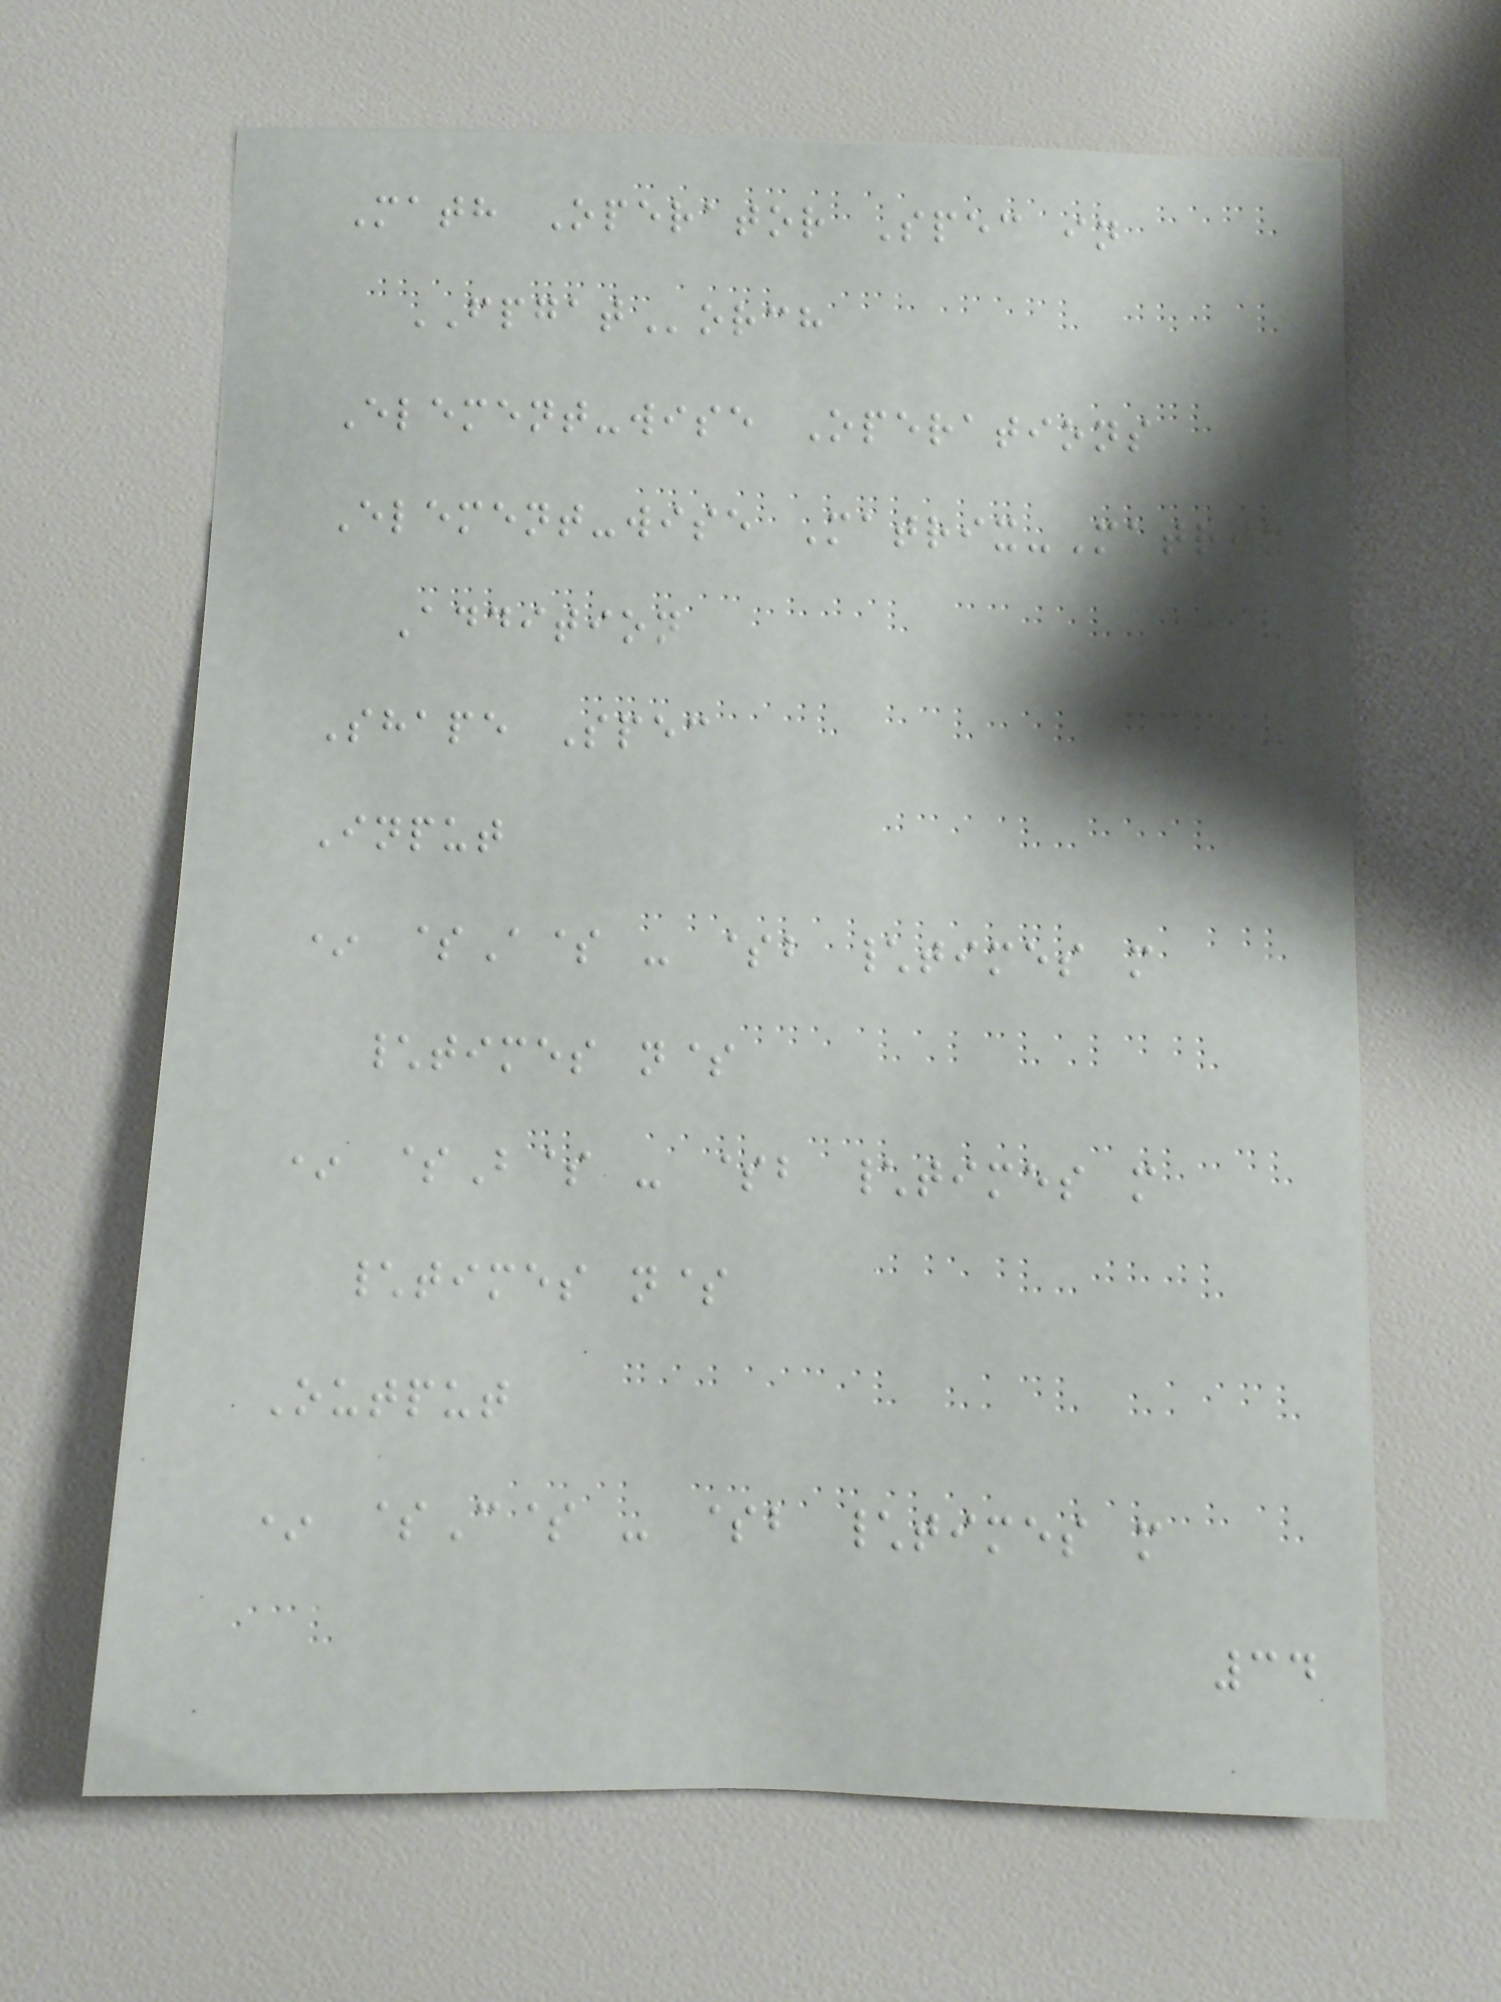Math Operator Spec in
FPGATorch
Element-wise Operations
Element-wise Matrix-Matrix
Addition
Shape Spec
Input
* $A$ - $b \times m
\times n$
* $B$ - $b \times m
\times n$
Output
* $C$ - $b \times m
34
